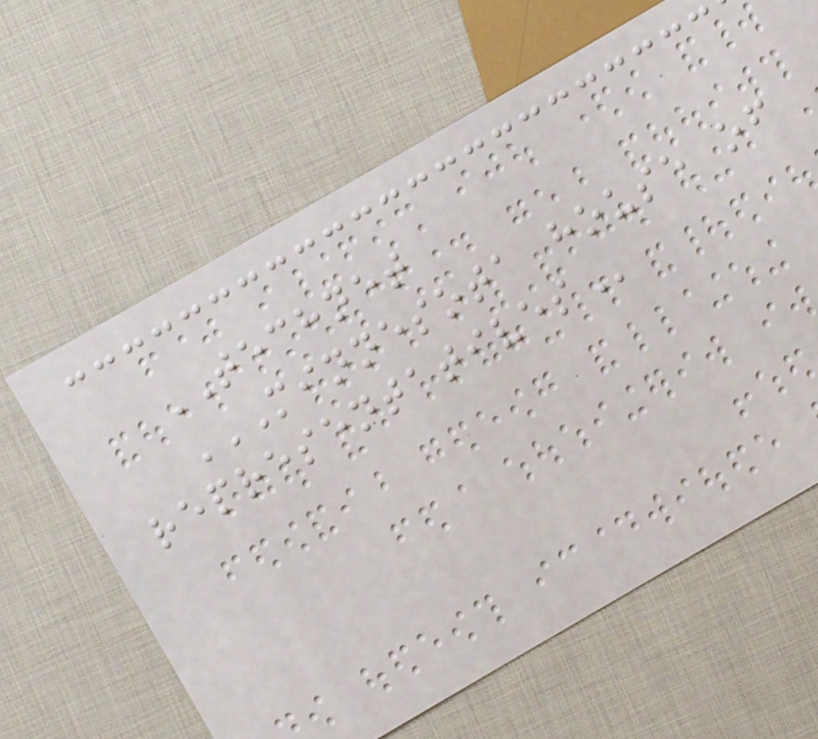TECHNET
MINNESOTA HOUSE OF
REPRESENTATIVES
